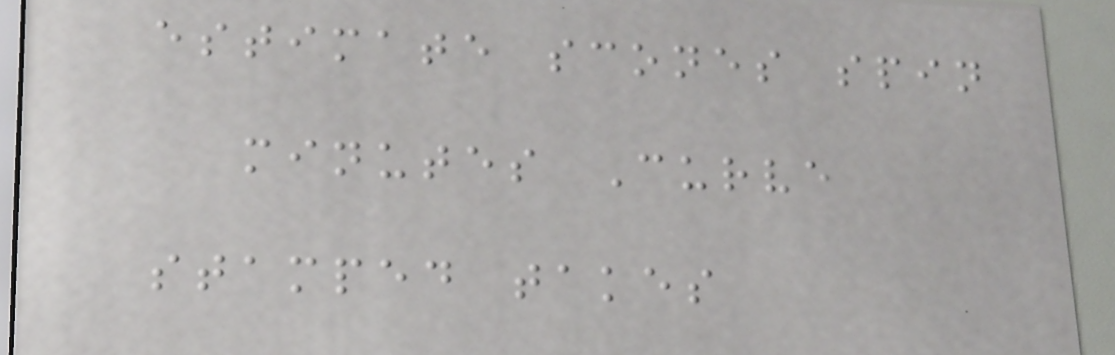estimate scones spin
minutes Curve
stamped takes
